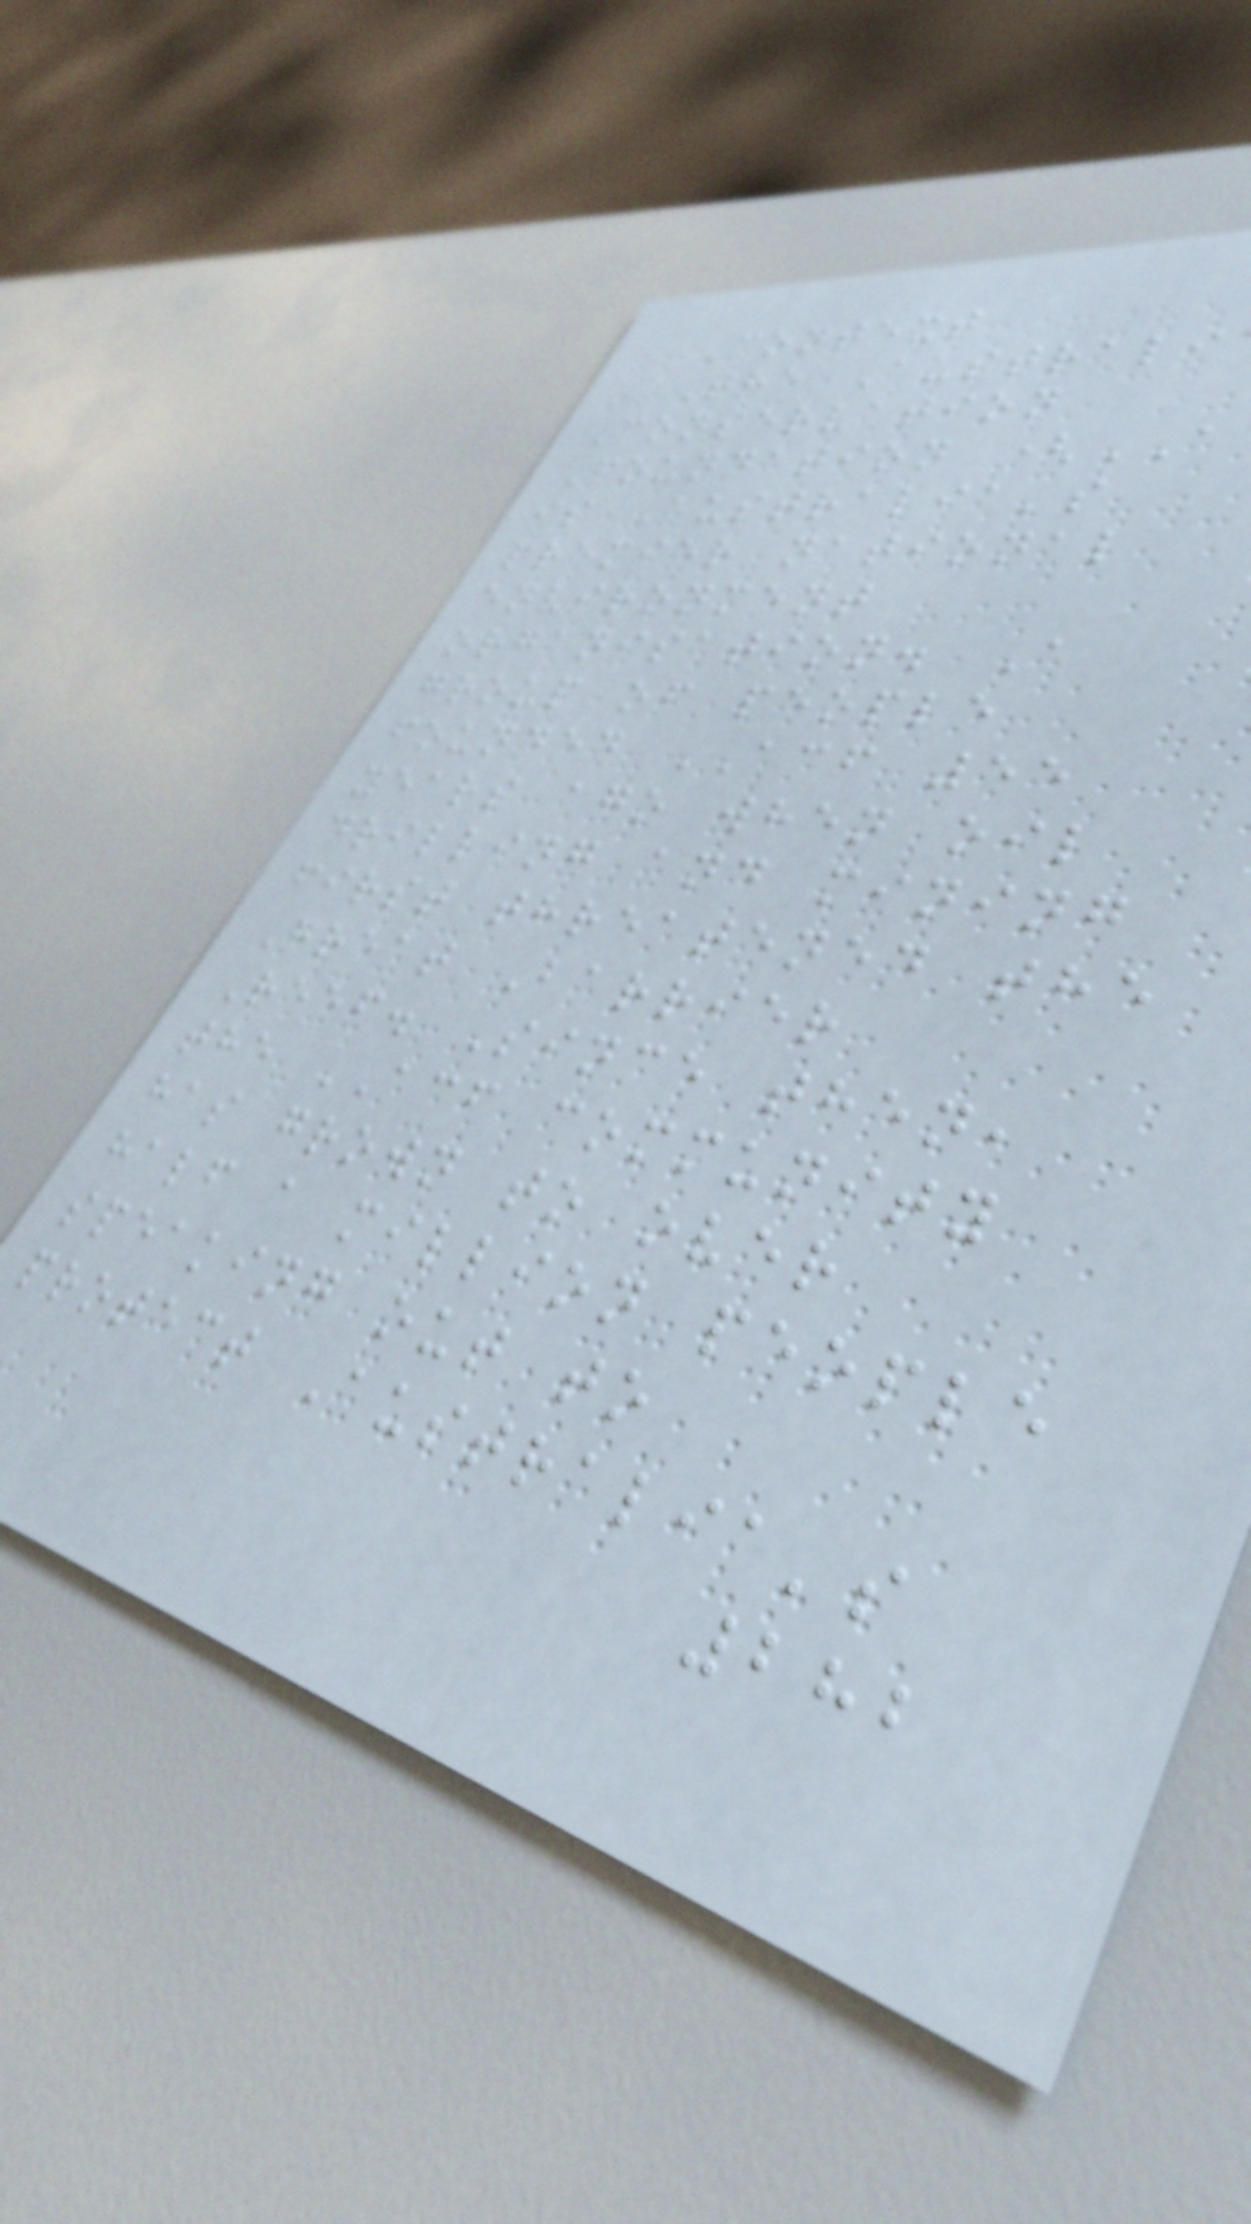Context
The Australi
Conservation
Foundation (
is Australia's
premier national
environment
organisation. A
group of people
founded ACF 55
years ago when oil
drilling and mining
first threatened the
Great Barrier
Reef. Since then,
the ACF community
has grown to over
half a million people
speaking out to
protect Australia's
282
